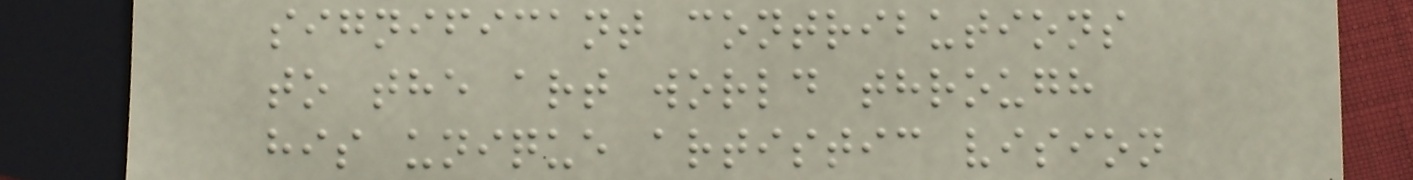significant contributions
to the art world through
his unique artistic vision
